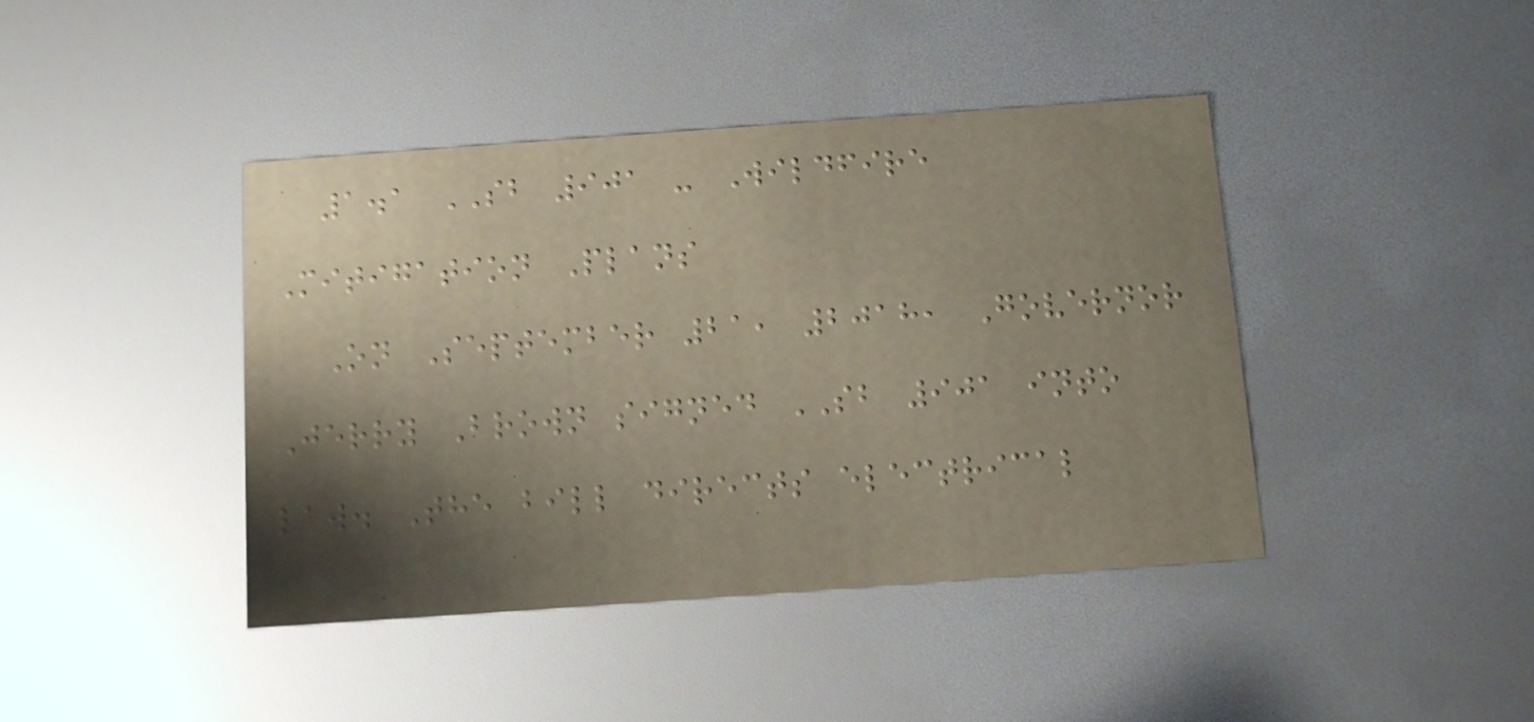1.1 SB 901 - Wildfire
Mitigation Plans
On September 21, 2018, Governor
Jerry Brown signed SB 901 into
law. The bill directs electrical
